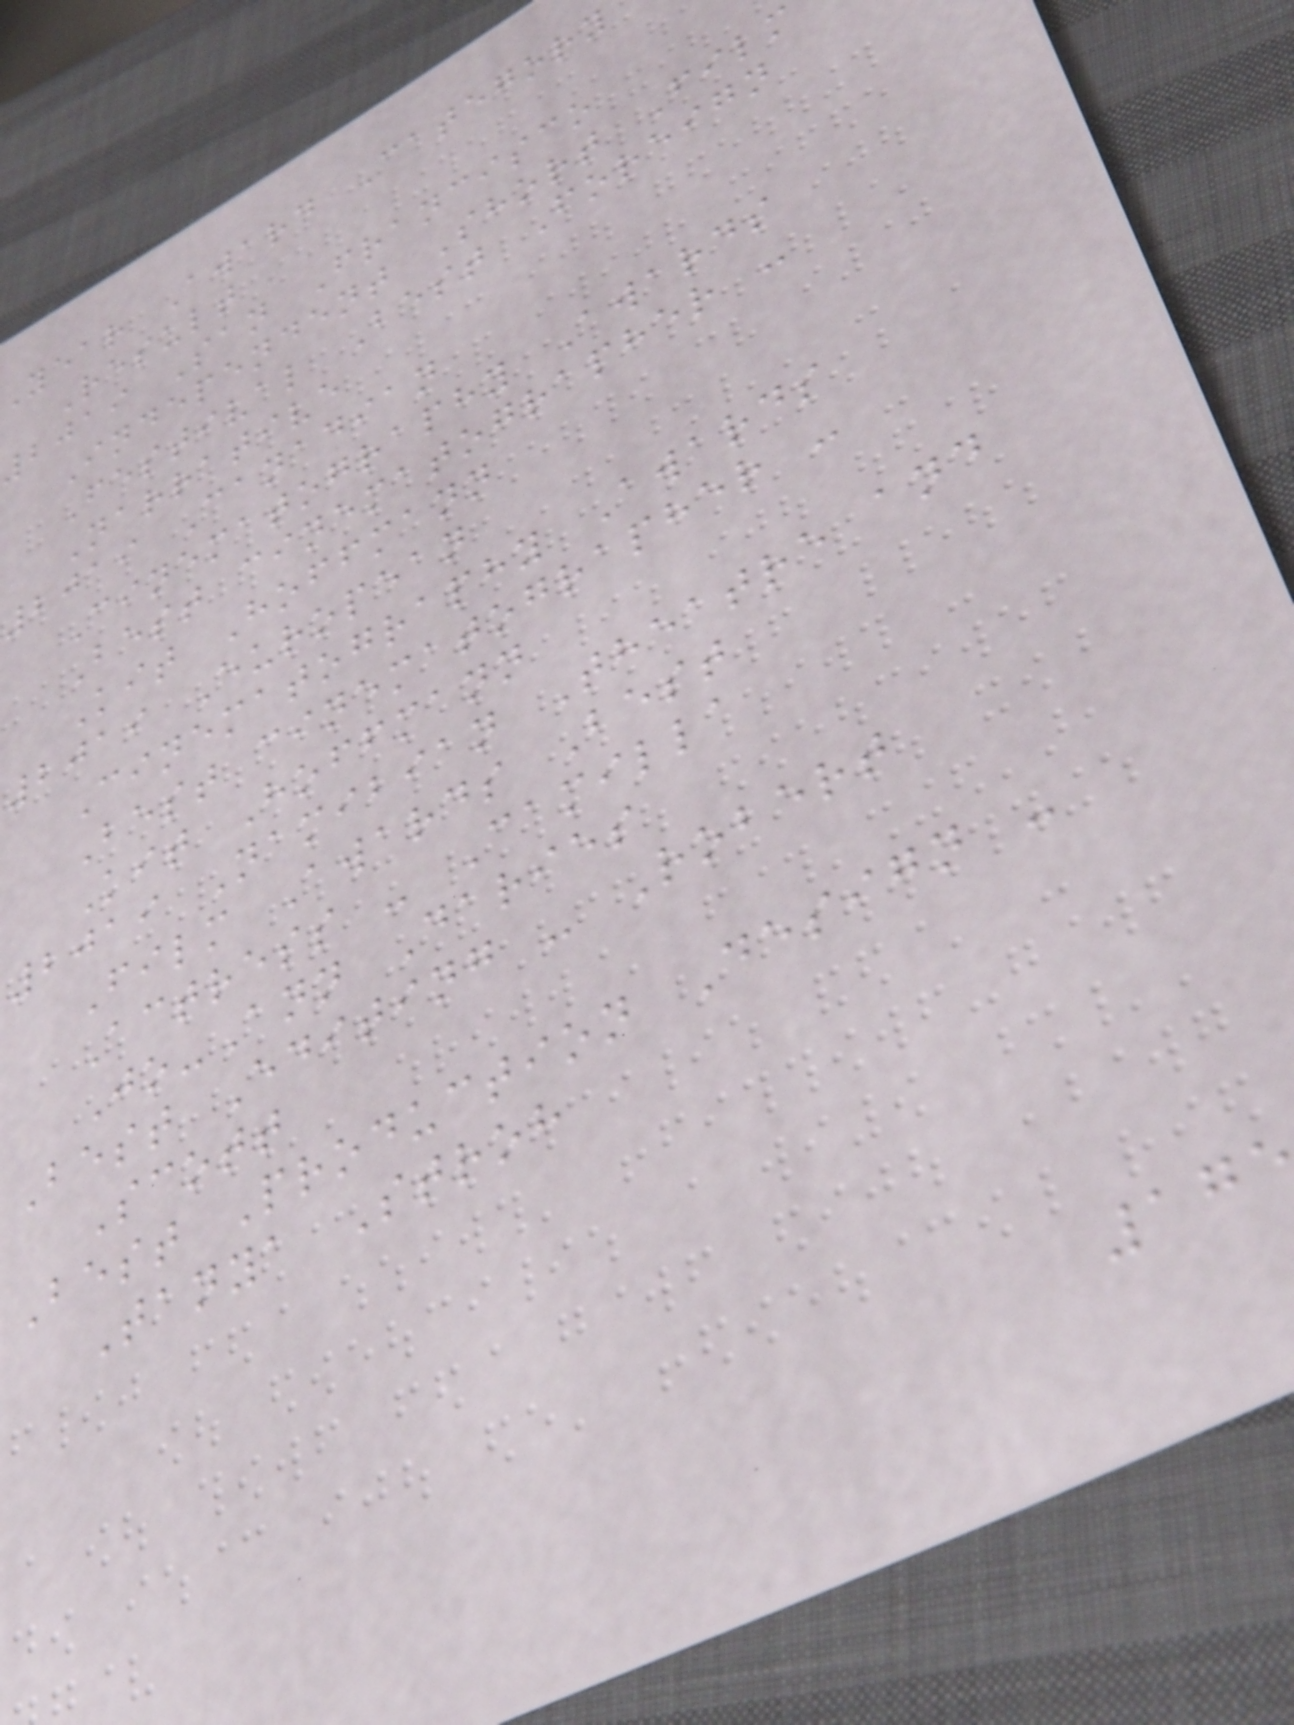year Award Category
Result
2019 San Francisco
Independent Short Film
Festival Best Foreign
Narrative
2019 Canadian
Cinematography Awards
Best cinematographer -
Kit Hoffmann
2019 European
Cinematography Awards
Best cinematographer -
Kit Hoffmann
2019 Namibian Theatre and
Film Awards Best
Actress - Camilla
Jo-Ann Daries
Best Editing - Robert
Scott
Best Production Design -
Tanya Stroh
